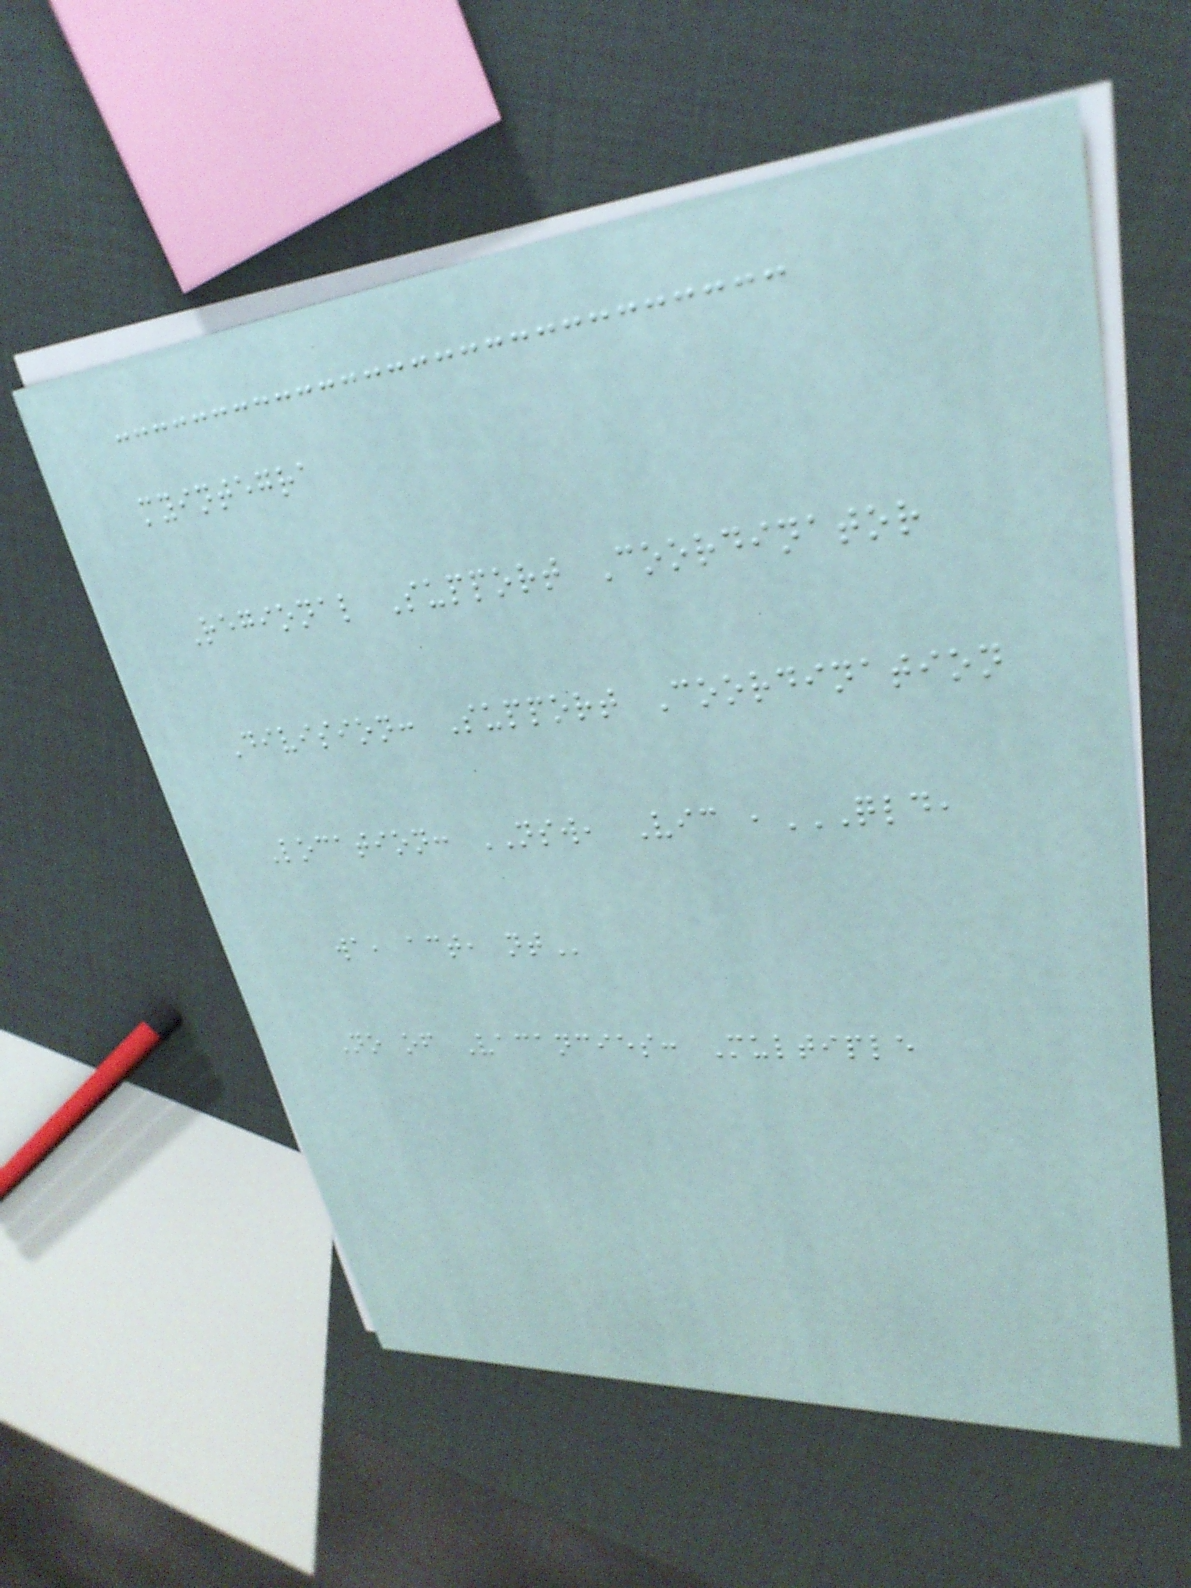myintegra
Regional Support Coordinator
Division: Support Coordination
Location: NSW, Vic ,QLD,
WA, ACT, NT
No of Vacancies: Multiple
